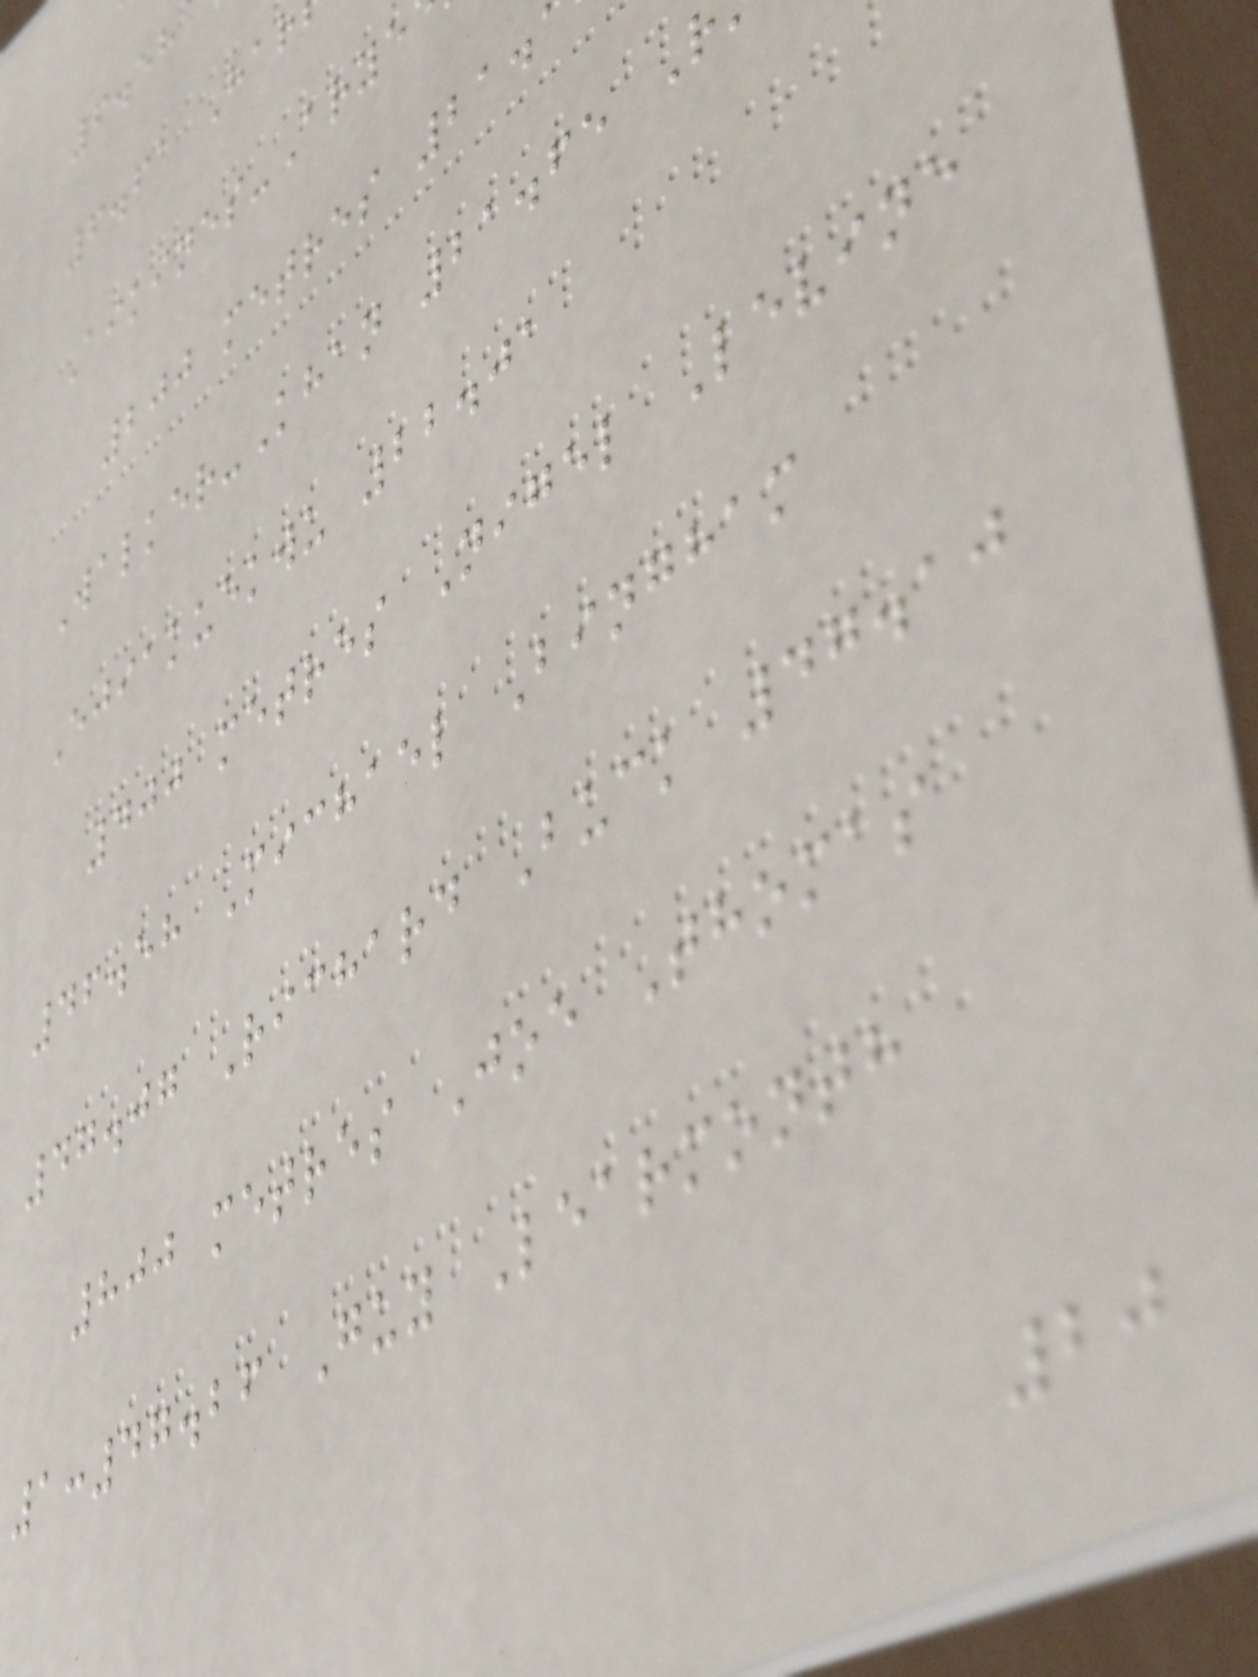6.61 Har
Aikines-Arye
200 metres 21.
Walker-Khan 21.65 R
Ejiakuekwu 22.01
400 metres Nigel Levine
46.58 Michael Bingham
47.07 Richard Buck 47.10
800 metres Joe Thomas
1:47.26 Guy Learmonth
20
